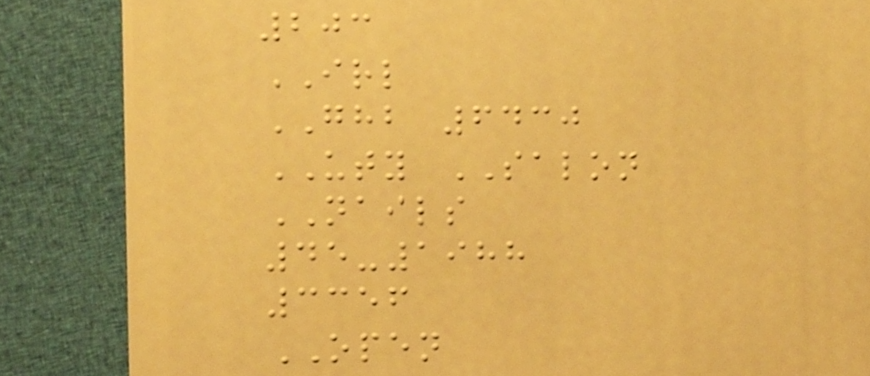203
IRL
GHB 6430
UTY SALON
NAILS
45-1988
3356
OPEN
